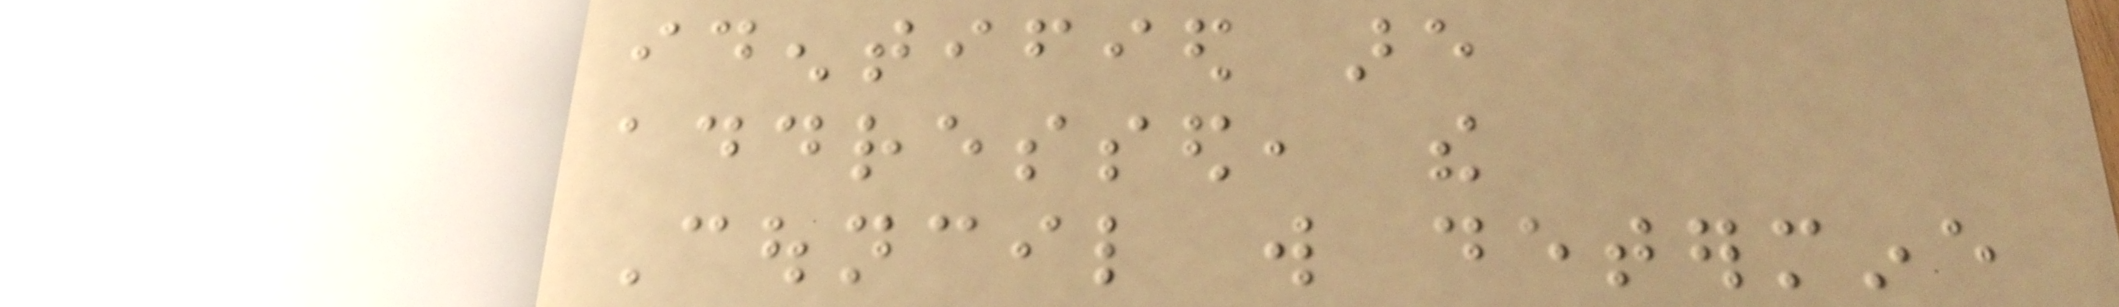identified are
addressed, the
Council will determine
